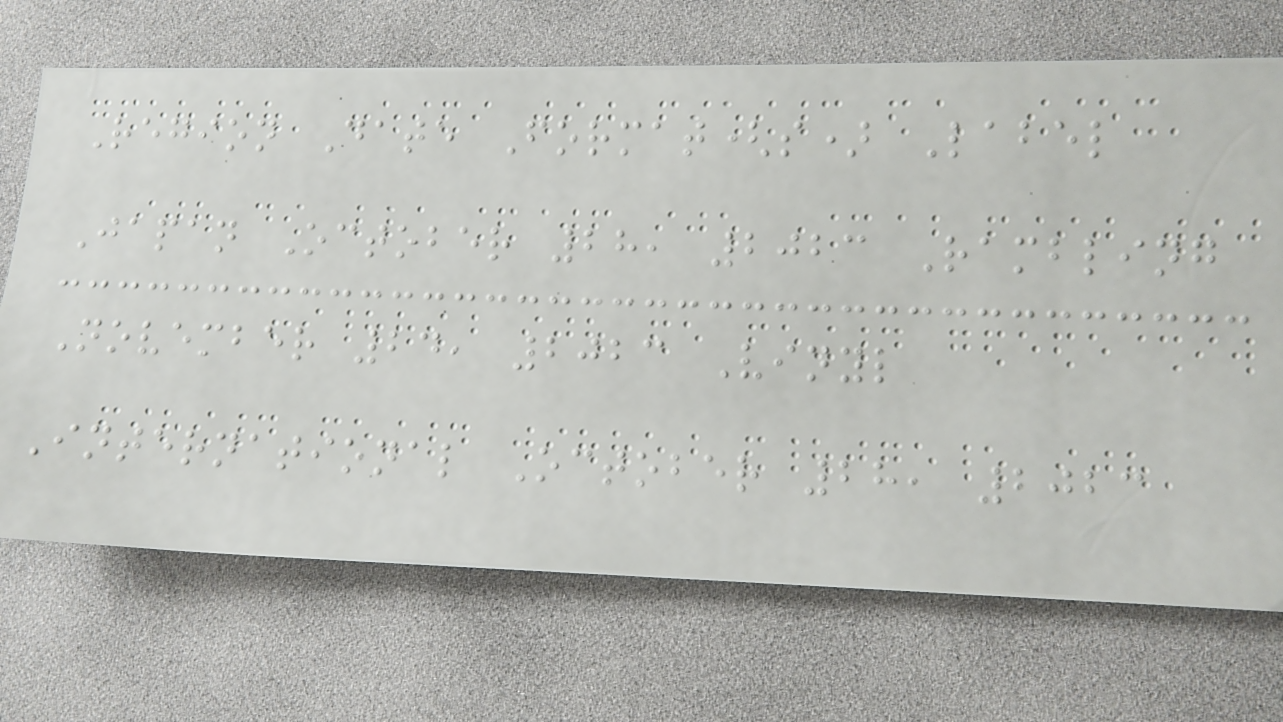Region Date Format(s) Label
Japan October 28, 2023 Rambling
November 24, 2023 Vinyl
International October 28, 2023
